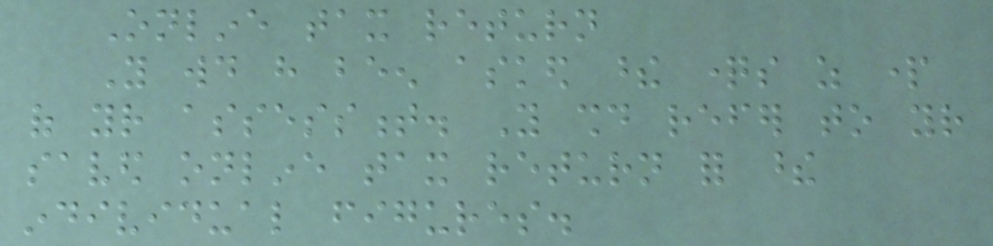Online tax return
You would have been asked these questions as part
of your assessment. You should refer to your
saved online tax return for these
individual figures.
